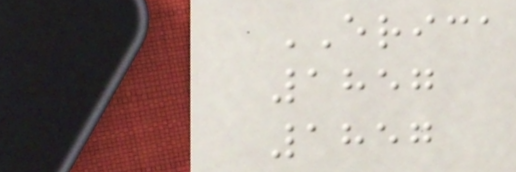ERICA
1857
1857
